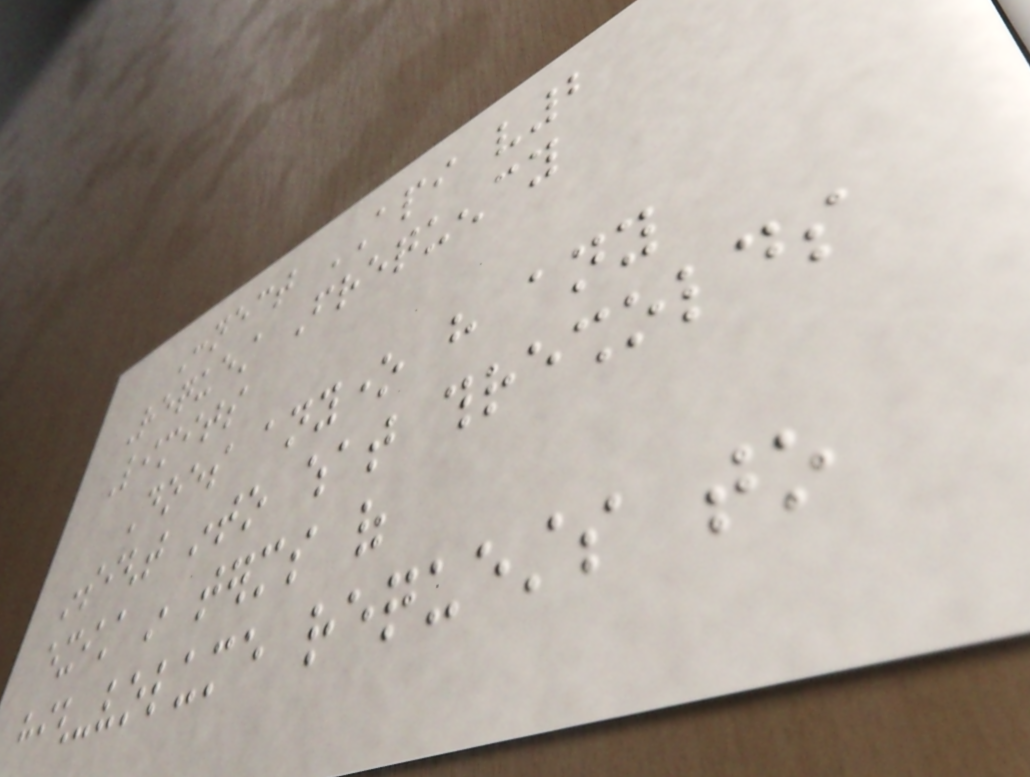Connect API v2
Request Frequency
Limits
Does anyone have any
insight into what thresholds
exist in terms of
high-volume requests to
